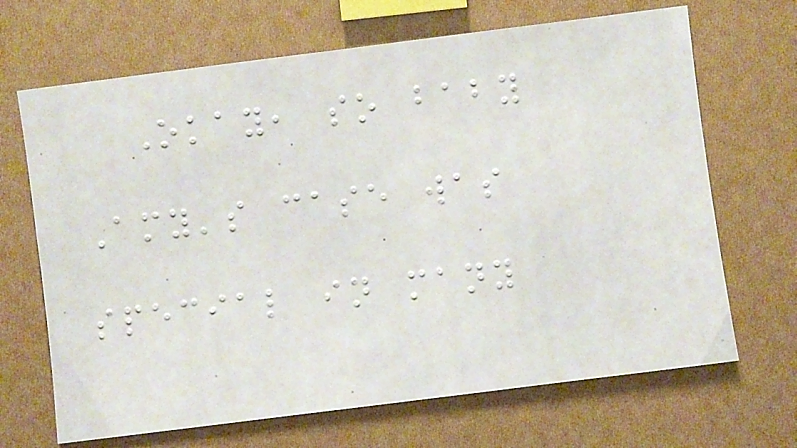Okay, so baby
Amy's case was
special in many
